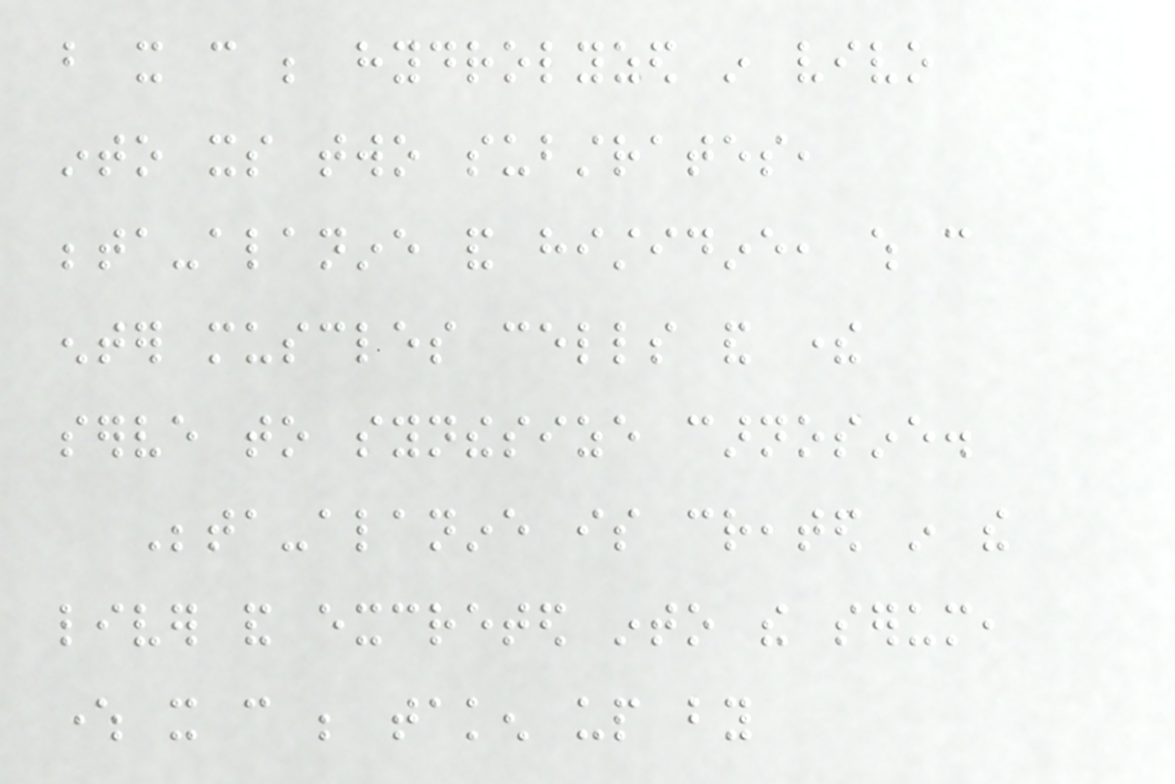but it can be hydrolyzed in vivo
into its two substrates,
beta-alanine and histidine, which can
enter muscles cells and there
serve to synthesize carnosine.
Beta-alanine is created in the
liver and excreted into the serum,
where it can be taken up by
